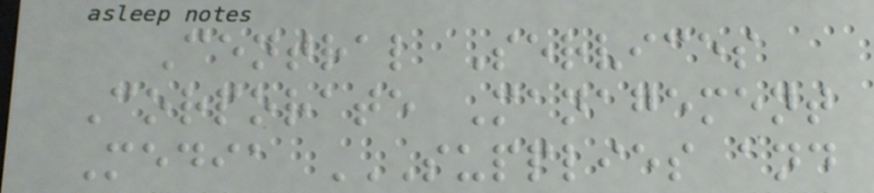Central Services
Corporate Management
Media SUPPLIES AND
